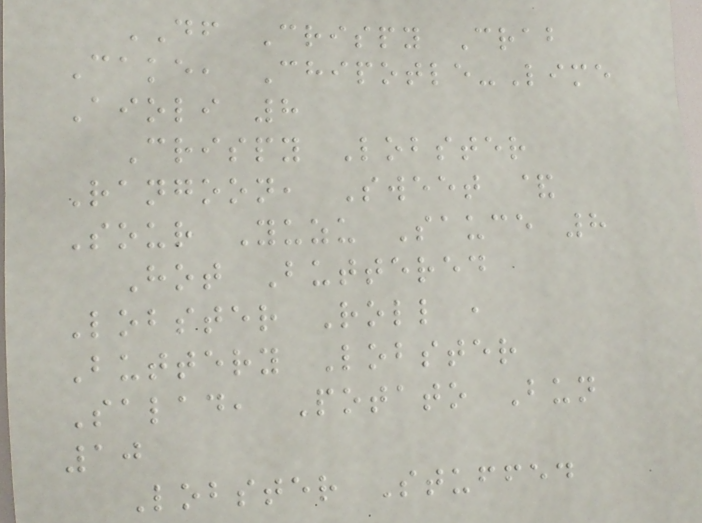DF Crispy Crab
Cake, Chipotle-Lime
Aioli 8
Crispy Lobster
Rangoon, Sweet &
Sour Yuzu Sauce 8
Hot Buttered
Lobster Roll ,
Buttery Lobster
Salad, Potato Bun
10
Lobster Stuffed
